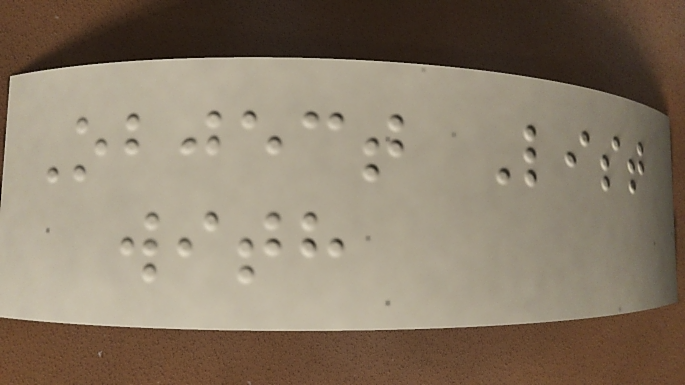Object List
with
